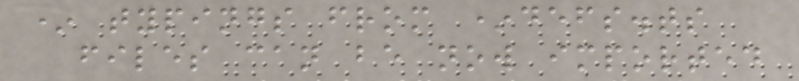* typings from *defs.ts
files can be now imported
